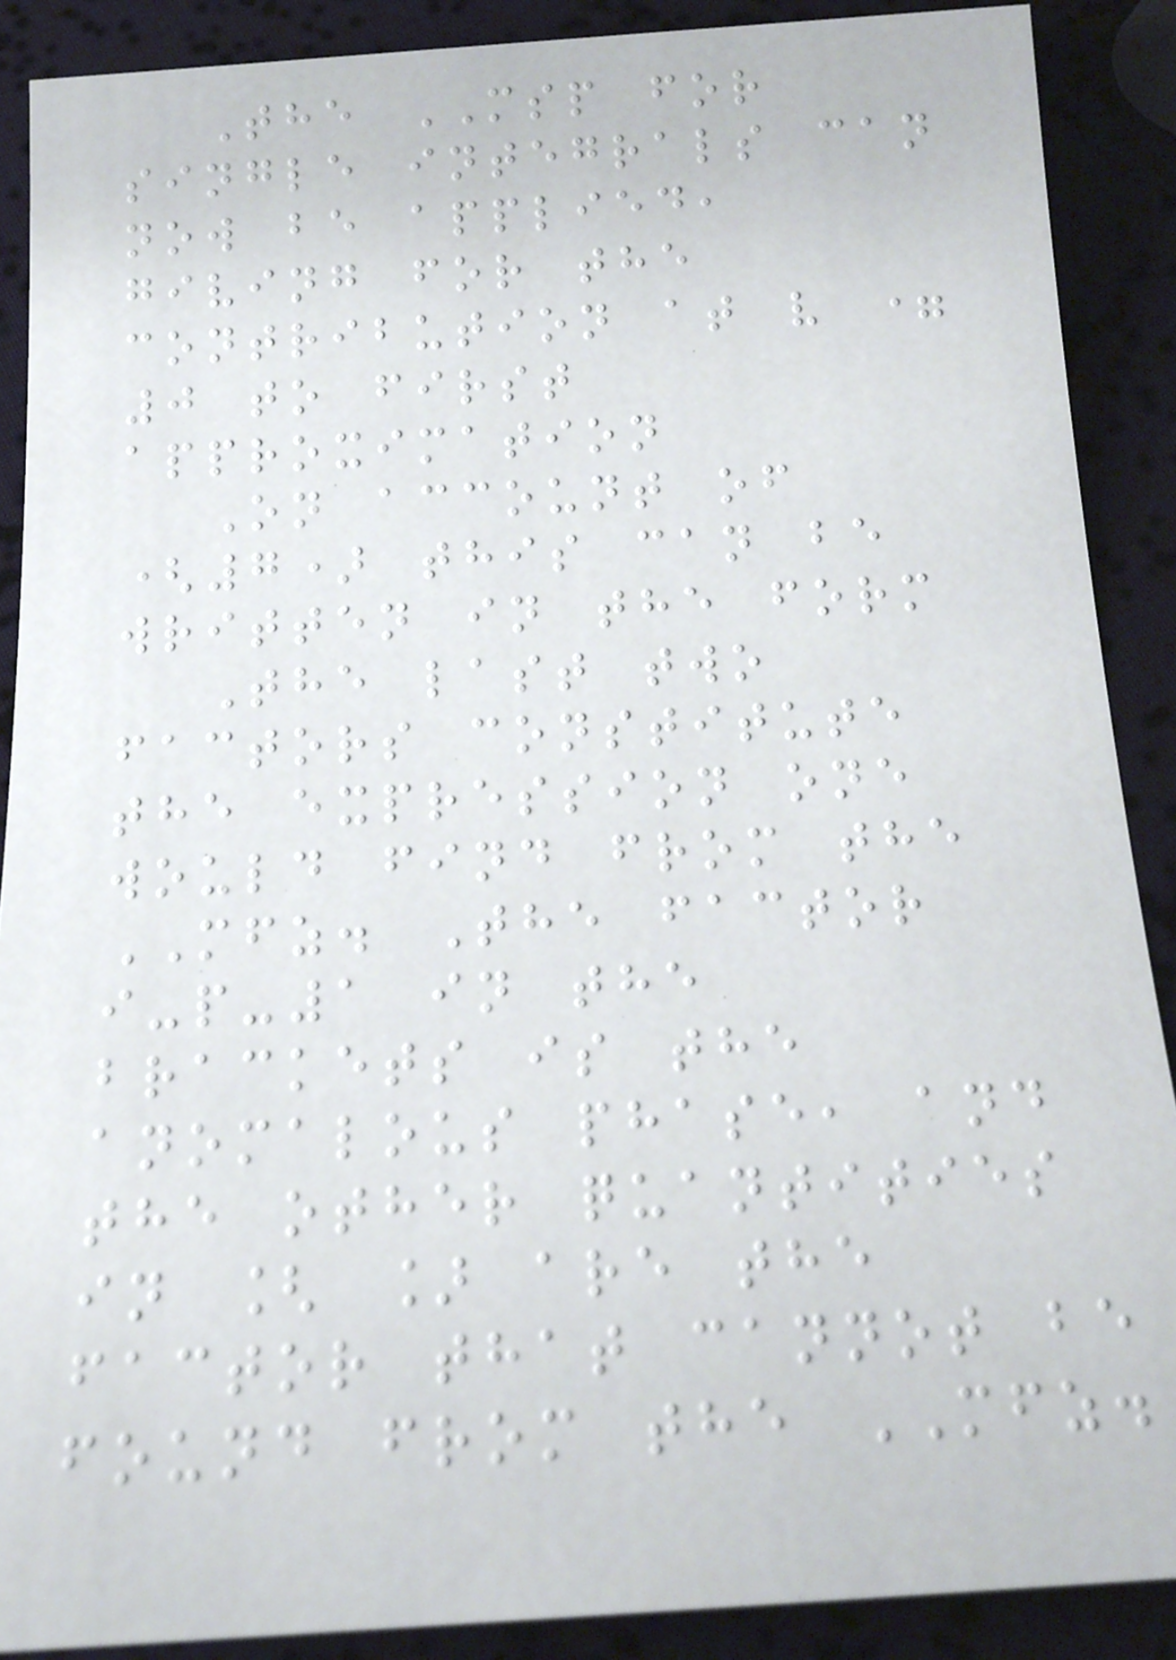The MSP for
single integrals can
now be applied,
giving for the
contribution at v =
0 to first
approximation
On account of
(7) this can be
written in the form
The last two
factors constitute
the expression one
would find from the
MFZ. The factor
i-p-1 in the
brackets is the
anomalous phase, and
the other quantities
in [ ] are the
factor that cannot be
found from the MFZ.
